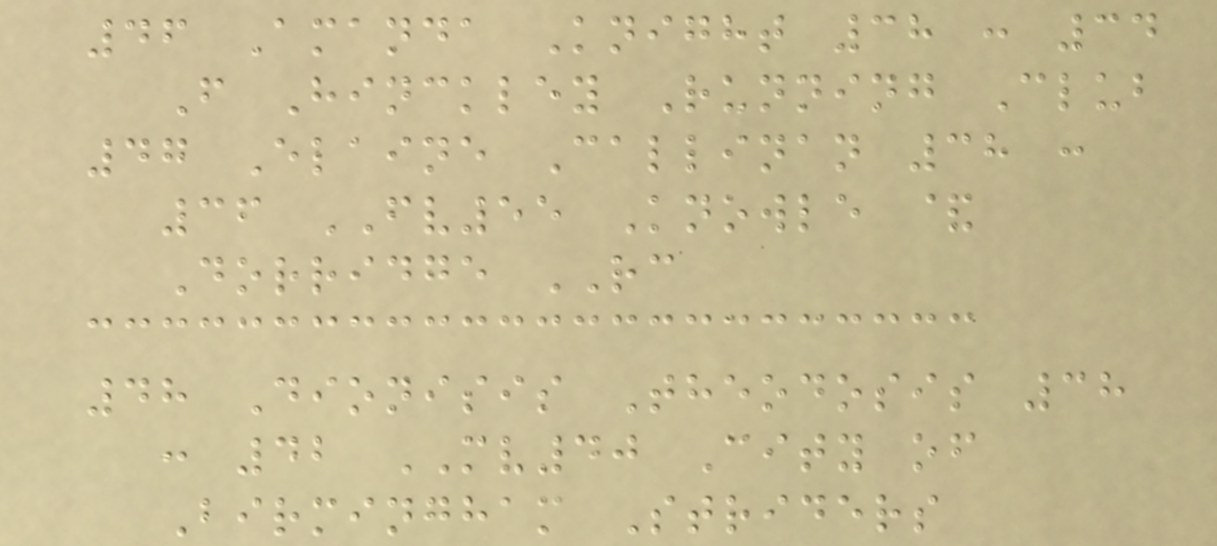46 Amanda Knight 38 : 34
F Hinckley Running Club
47 Elaine Callinan 38 :
36 FV55 Knowle &
Dorridge RC
48 Dionisis Theodosis 38
: 42 MV40 City of
Birmingham Striders
